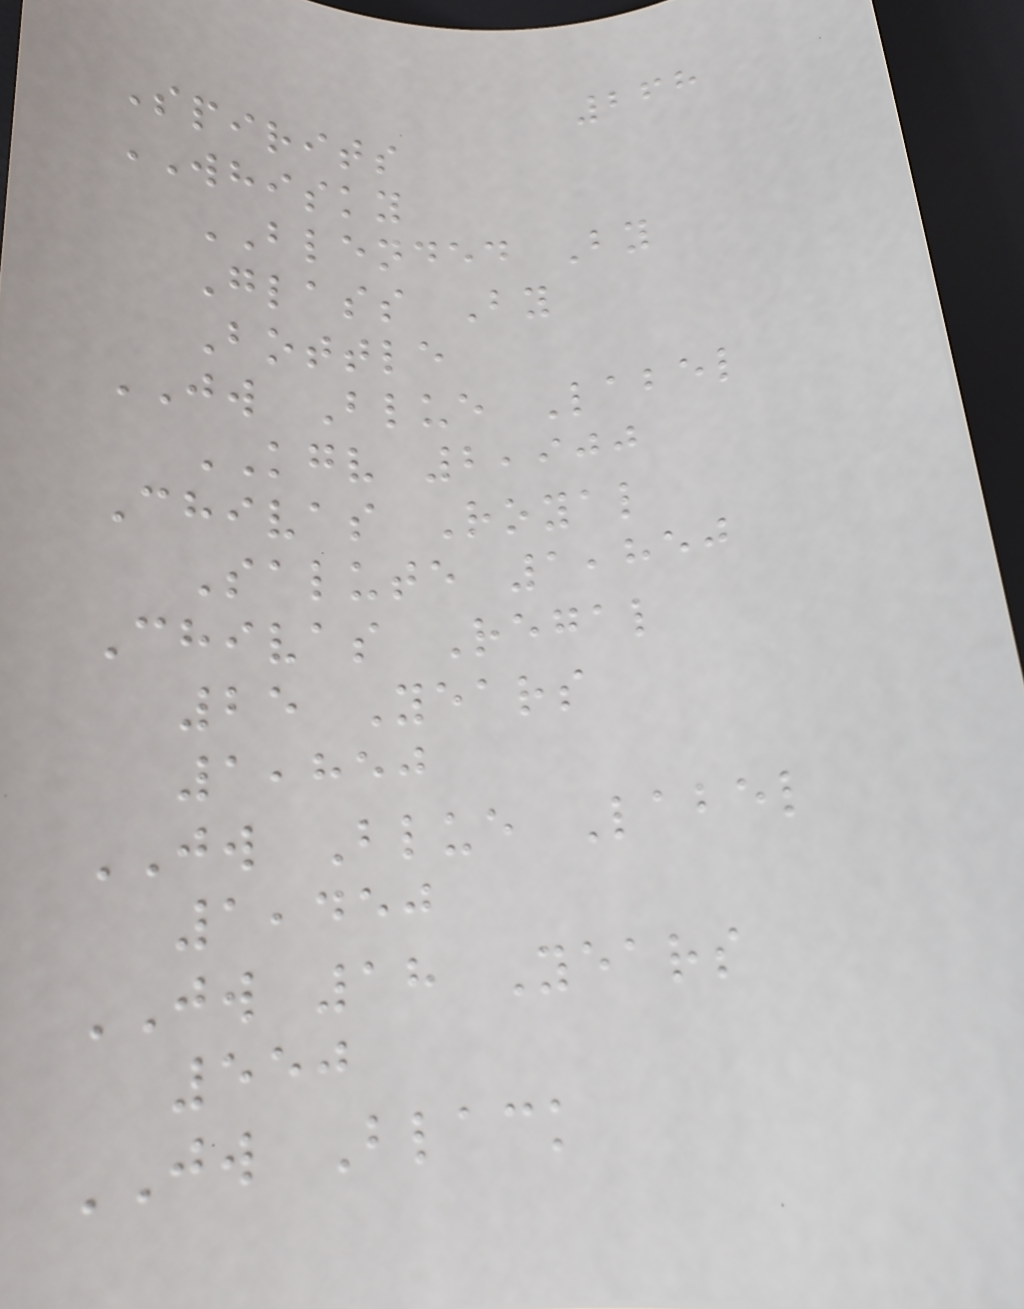268
Spirits
WHISKY
BLENDED By
Glass By
Bottle
JW Blue Label
KGV 2,900
Chivas Royal
Salute 1,850
Chivas Regal
25 Years
1,850
JW Blue Label
1,450
JW 18 Years
550
JW Black
